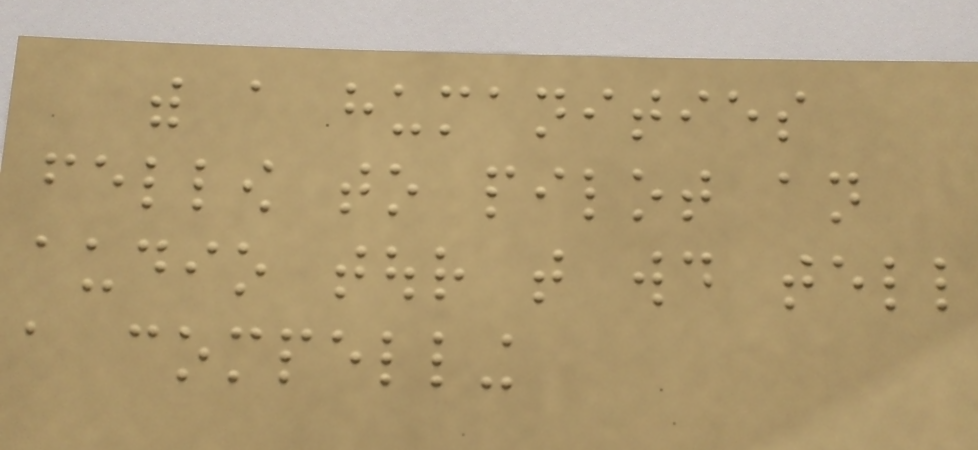with a humanities
fellow to pilot an
audio tour that would tell
a compelling
